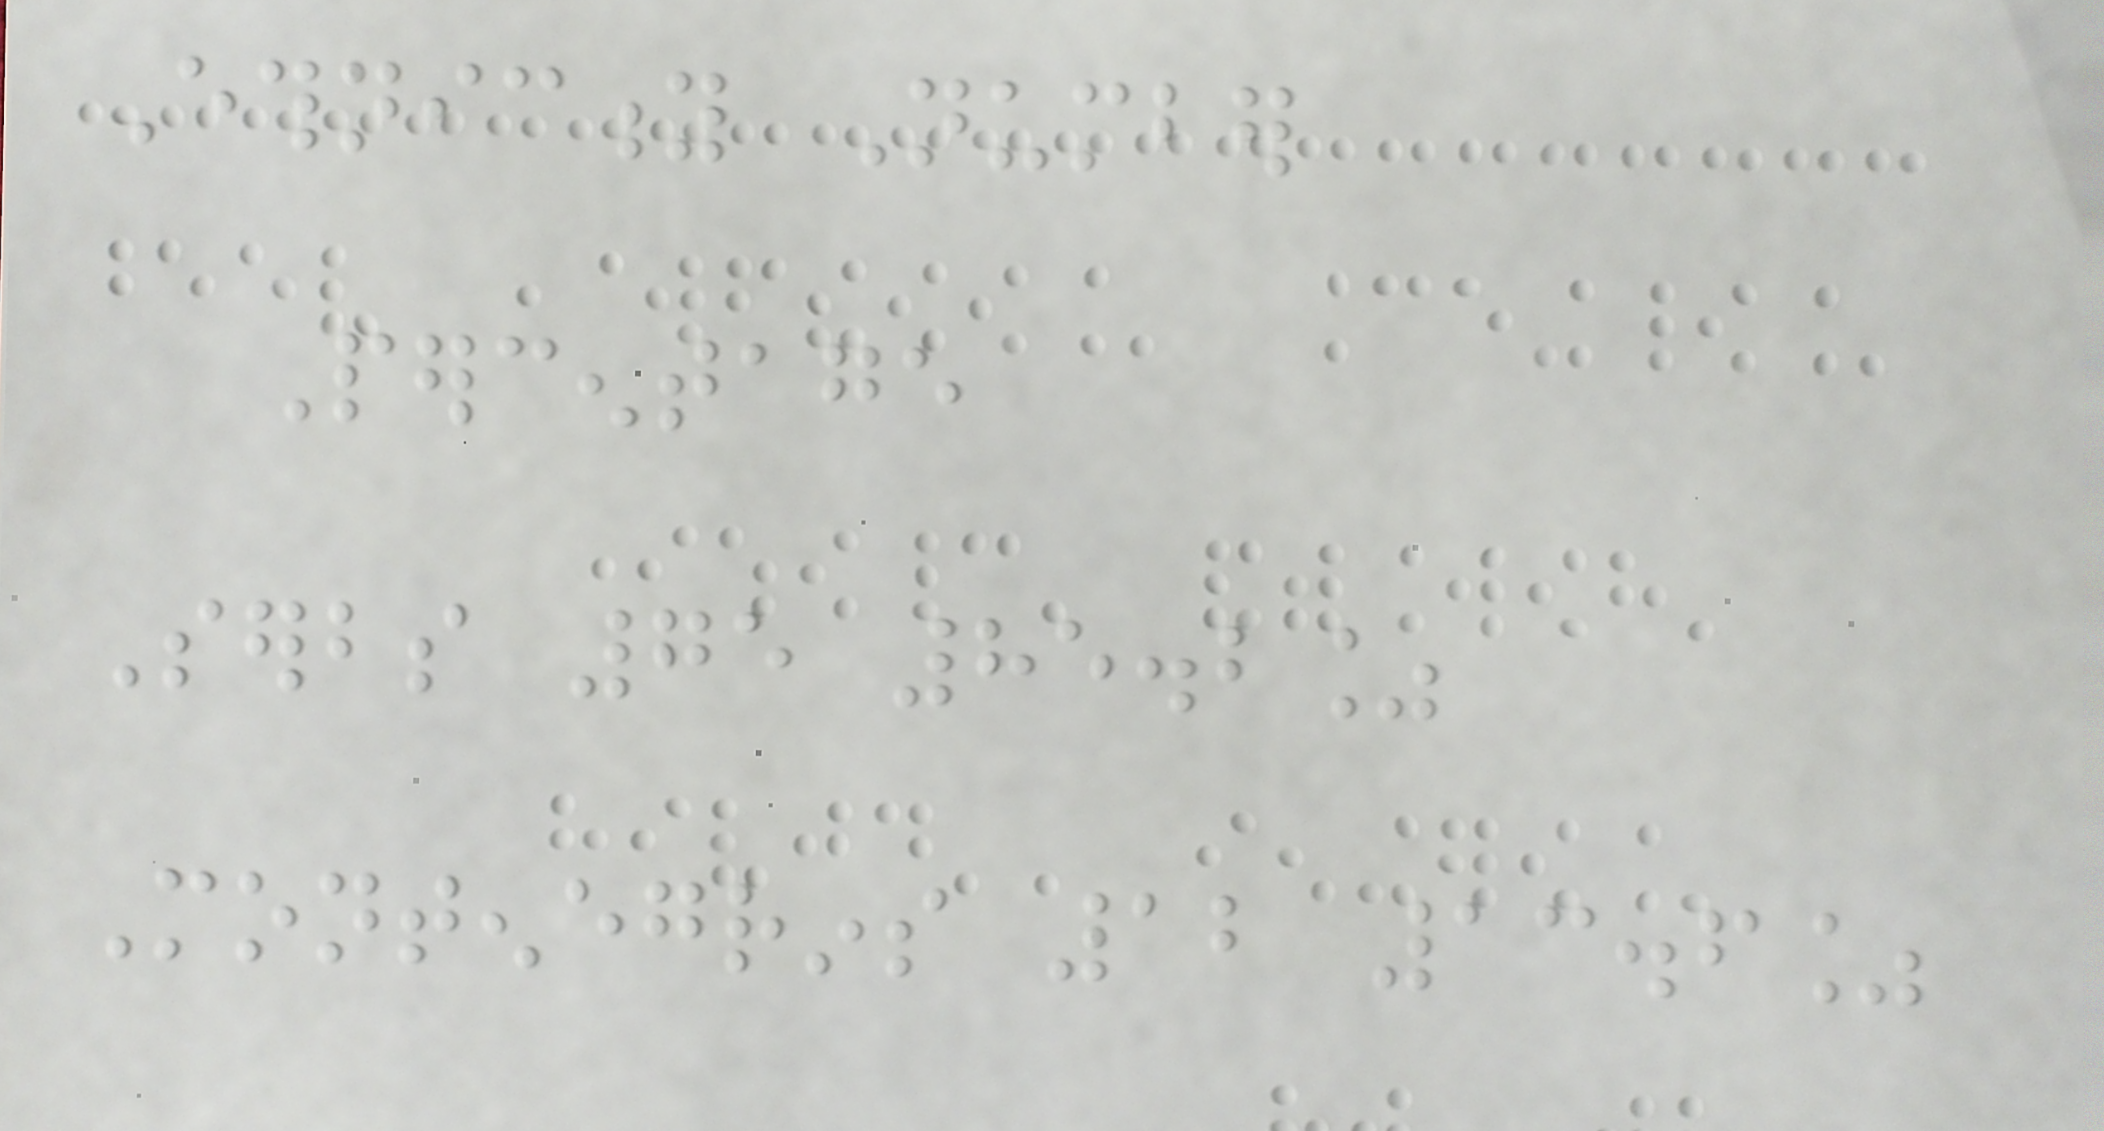Ethnicity Number
Percentage
Serbs 75 85.2%
Montenegrins 12 13.6%
